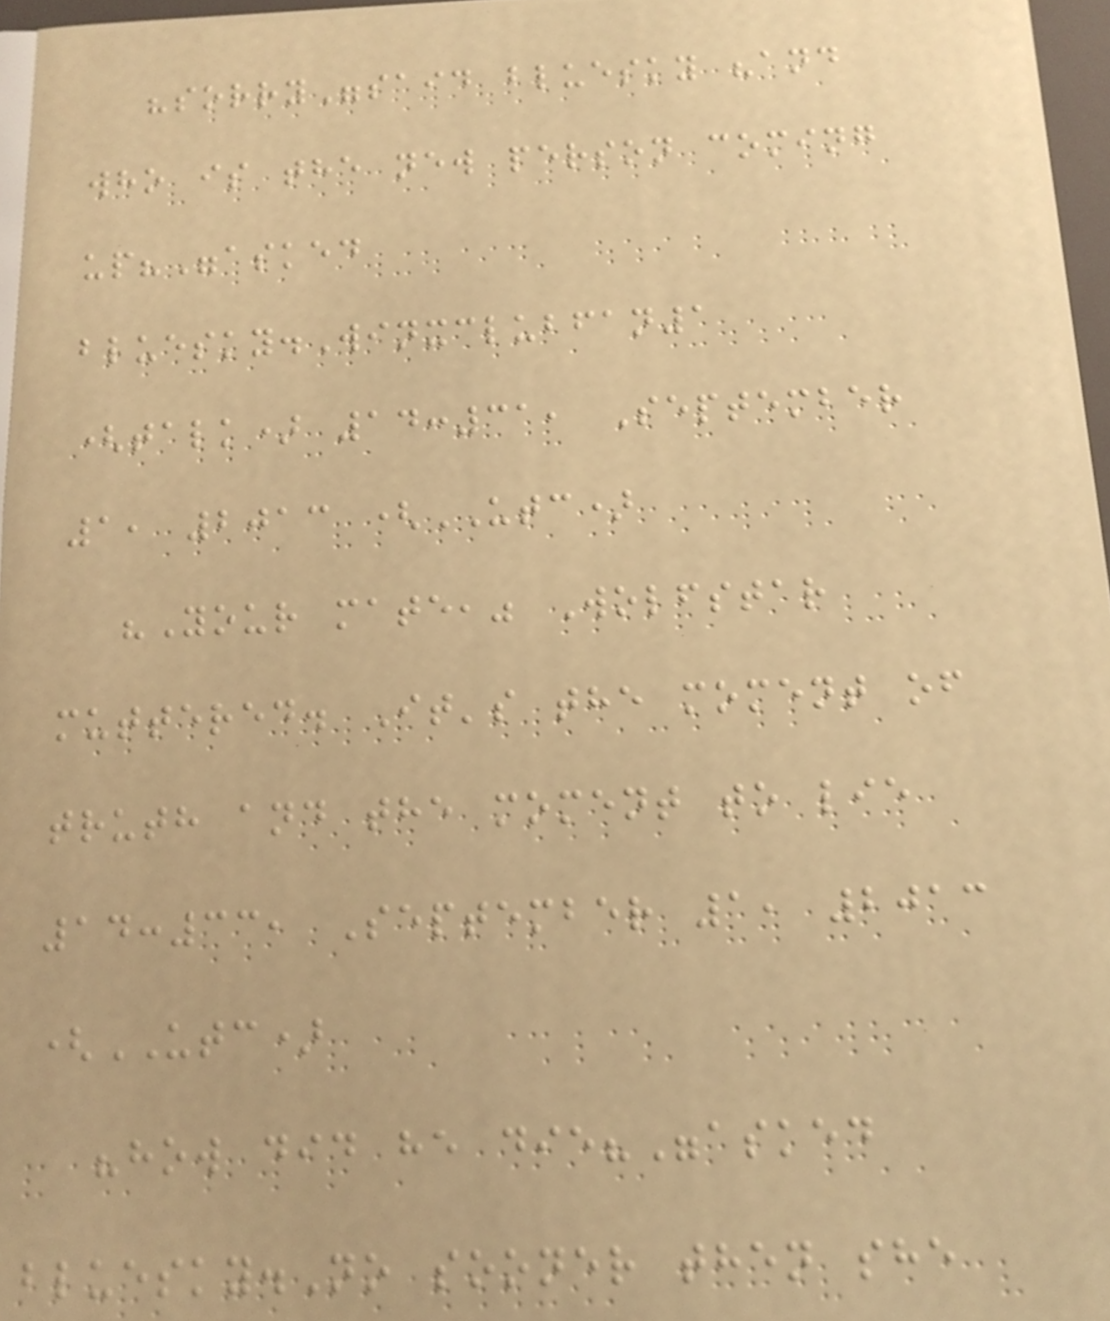"sorry"said bluesky "and
who is the new person coming
up?"asked
bluesky.Winxclubfan1
(talk) 14:31, September
1, 2013 (UTC)
"Your mate," Wolfstar
muttered. It's the moment of
truth and the moment to lie
14:33, September 1, 2013
(UTC)
"how did he die?"asked
bluesky.No sooner then she
